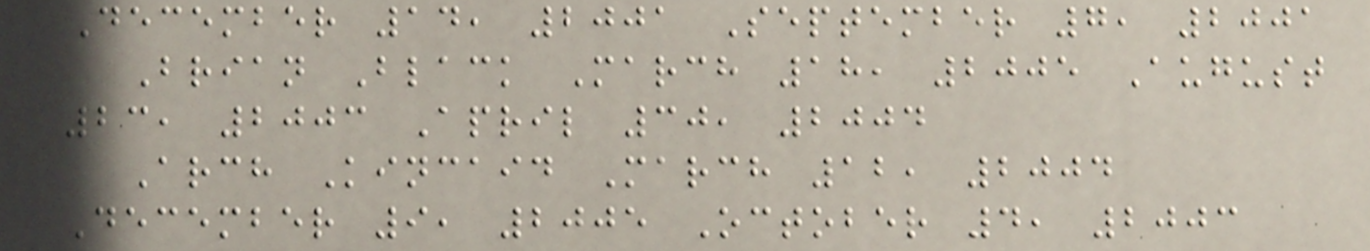December 14, 2001 September 7, 2001
Brian Black March 18, 2005 August
23, 2003 April 30, 2004
Arch Kincaid March 12, 2004
December 9, 2005 October 4, 2003
